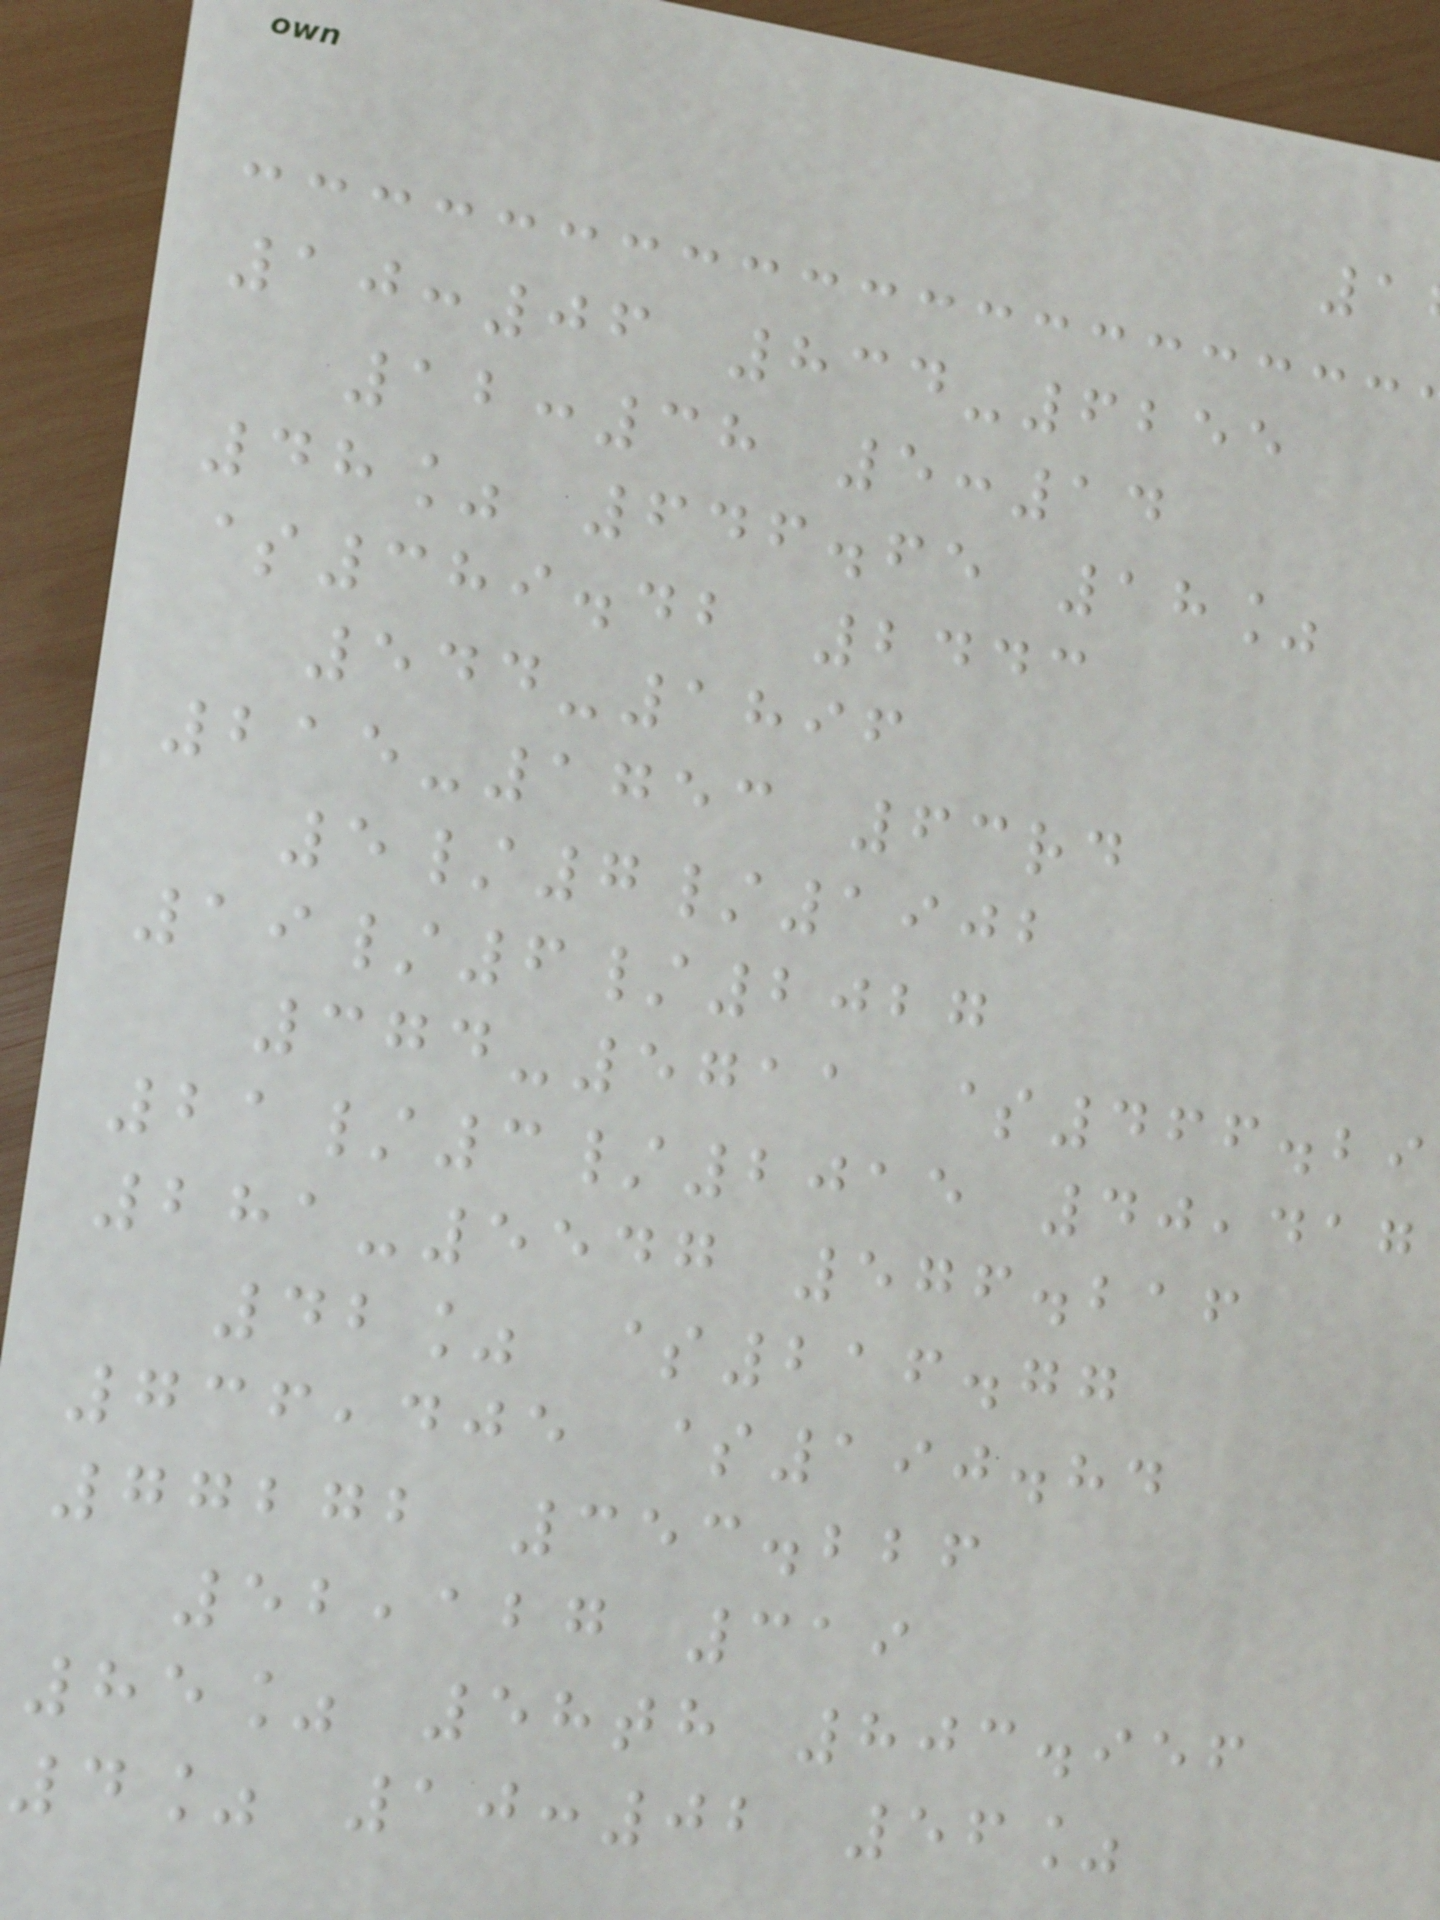10:06 834-6255
12:38 5:14
48% 646.65 18%
$389.42 2443
544-1896
215-1753 63rd
5/7/1902
19/6/2027
374-5711 $466.29
21/3/2015 40,417
281-5547 576.216
42% $216.77
736,405 $190.84
77272 353.226
52,127 319
85% 58th 803.956
4% 10:02 56%
